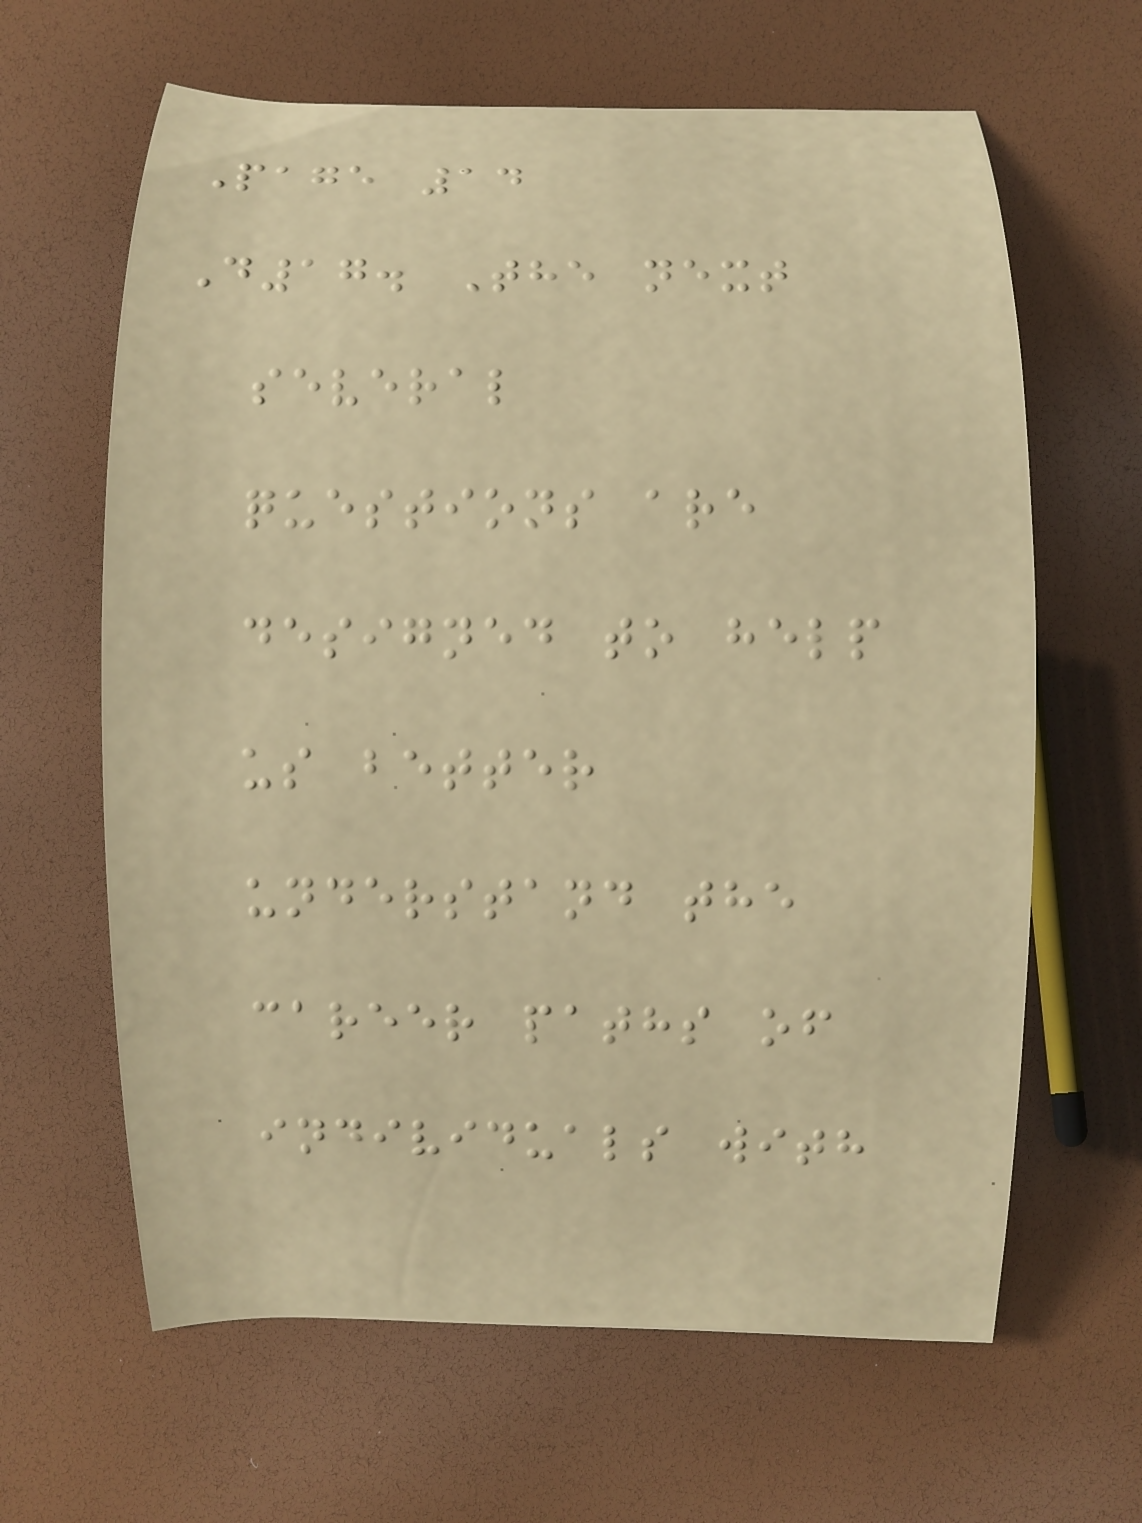Page 14
D17. The next
several
questions are
designed to help
us better
understand the
career paths of
individuals with
